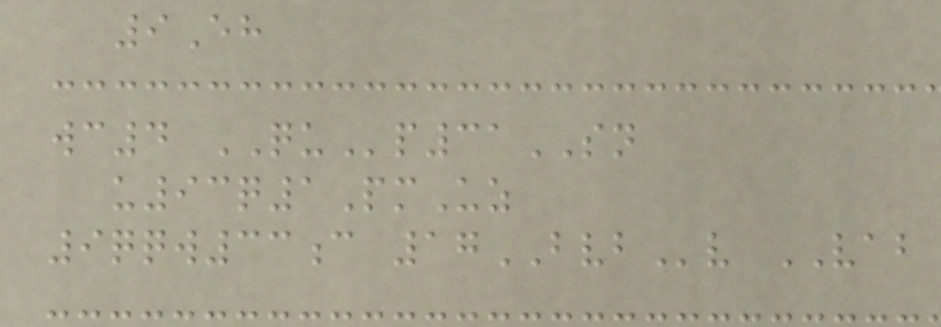9Eh
wc4 QUp31SN
u93q1PmUz
9qqw33c 17BVBv VAB
